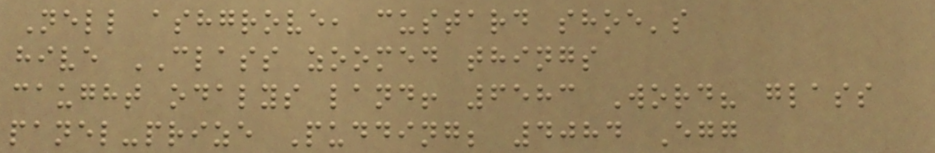Nell ashgrove, custard shoe's
hive CLASS zoomed things
caught odalys land! 6583 Word? glass
panel-prize Pudding; 4084 Egg
